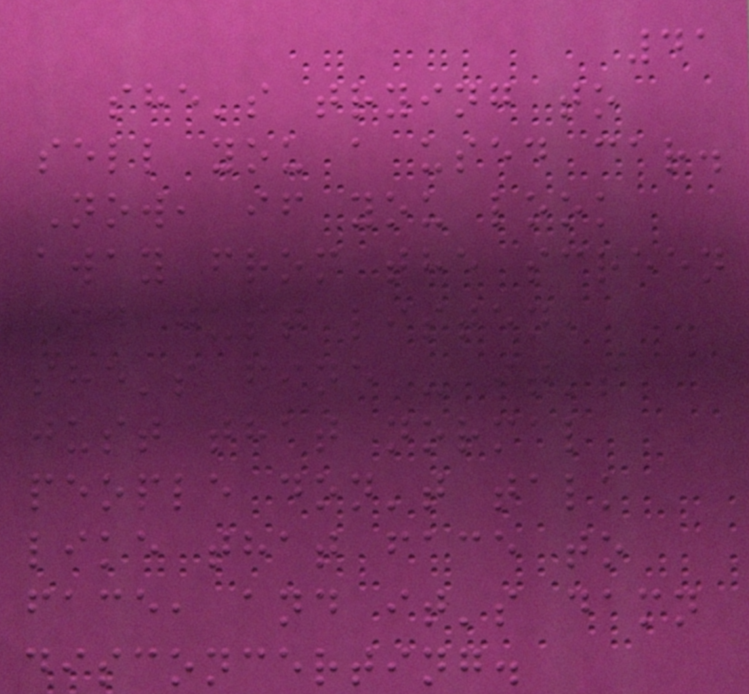41
she's trying to
sell you a used car.
Now, if you look
away from the screen
and just listen,
she's fine - it's
just that normal
people don't talk
like that face to
face, and it's damn
disconcerting.
